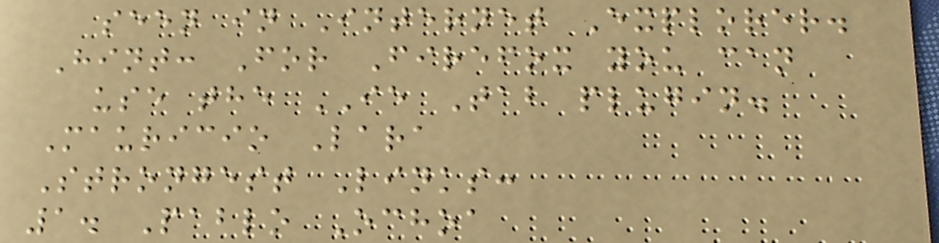seen in Internet Explorer.
Hint: For Firefox you can
use the IE Tab plugin.
Mauricio Lara
Strongest Links:
1. Pablo Ochoa
